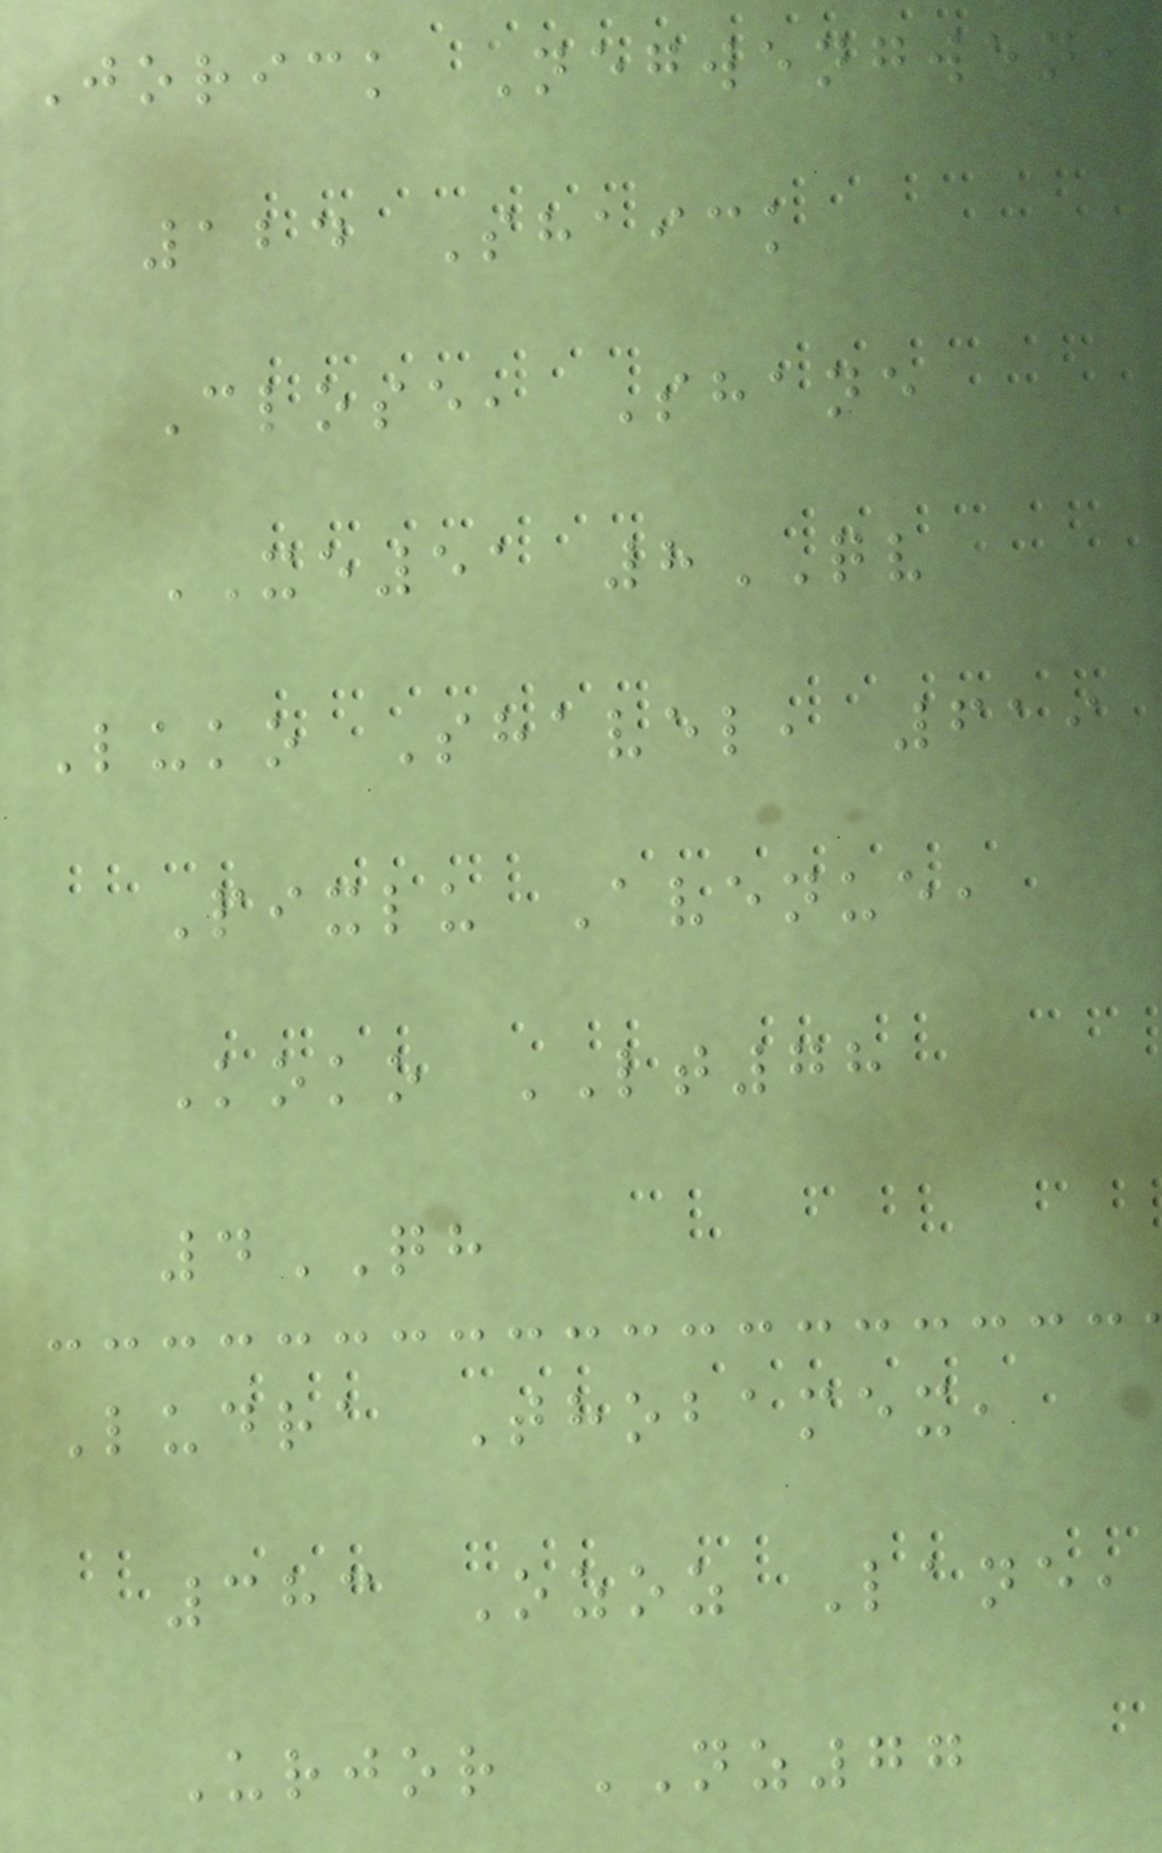Jorick Negwengwen,
124 Shaick
Close, Shane
XE51 8QV
Luko Shavel, 619
Pixlu Avenue,
Koko LT78
4QH
Ludra Thobamex,
383 Ozoz Lane,
Urjor NZ77
